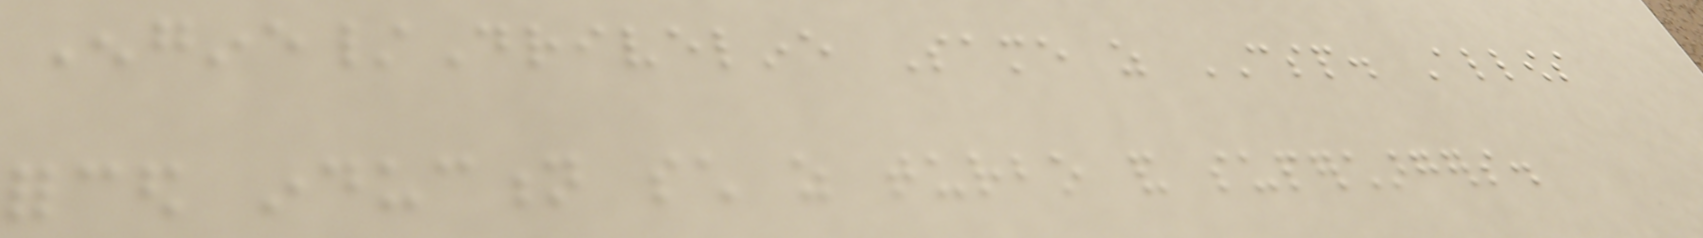Engine/Driveline Same as CSP. Allows
forced induction such as turbo and superchargers.
